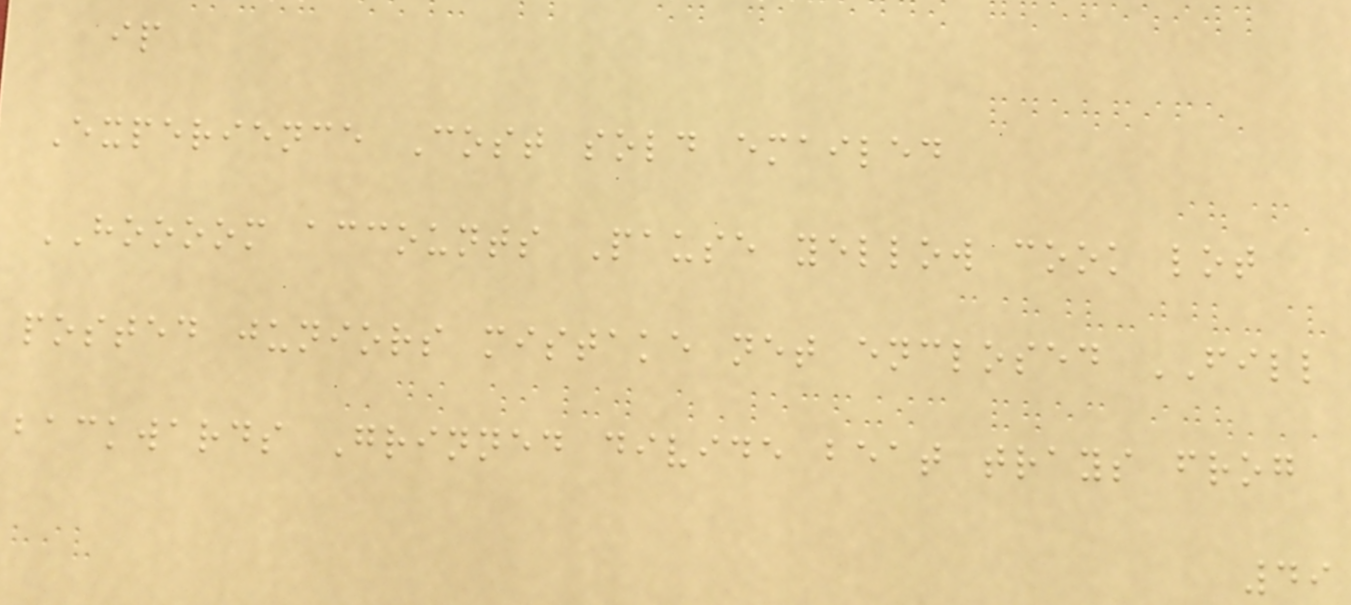ip
Experience Cost sold emailed
HOOOOM accounts Pause yellow cook lot
posted juniors mistake net enclosed FILL
backwards Grinned divide beat trays frog
49
